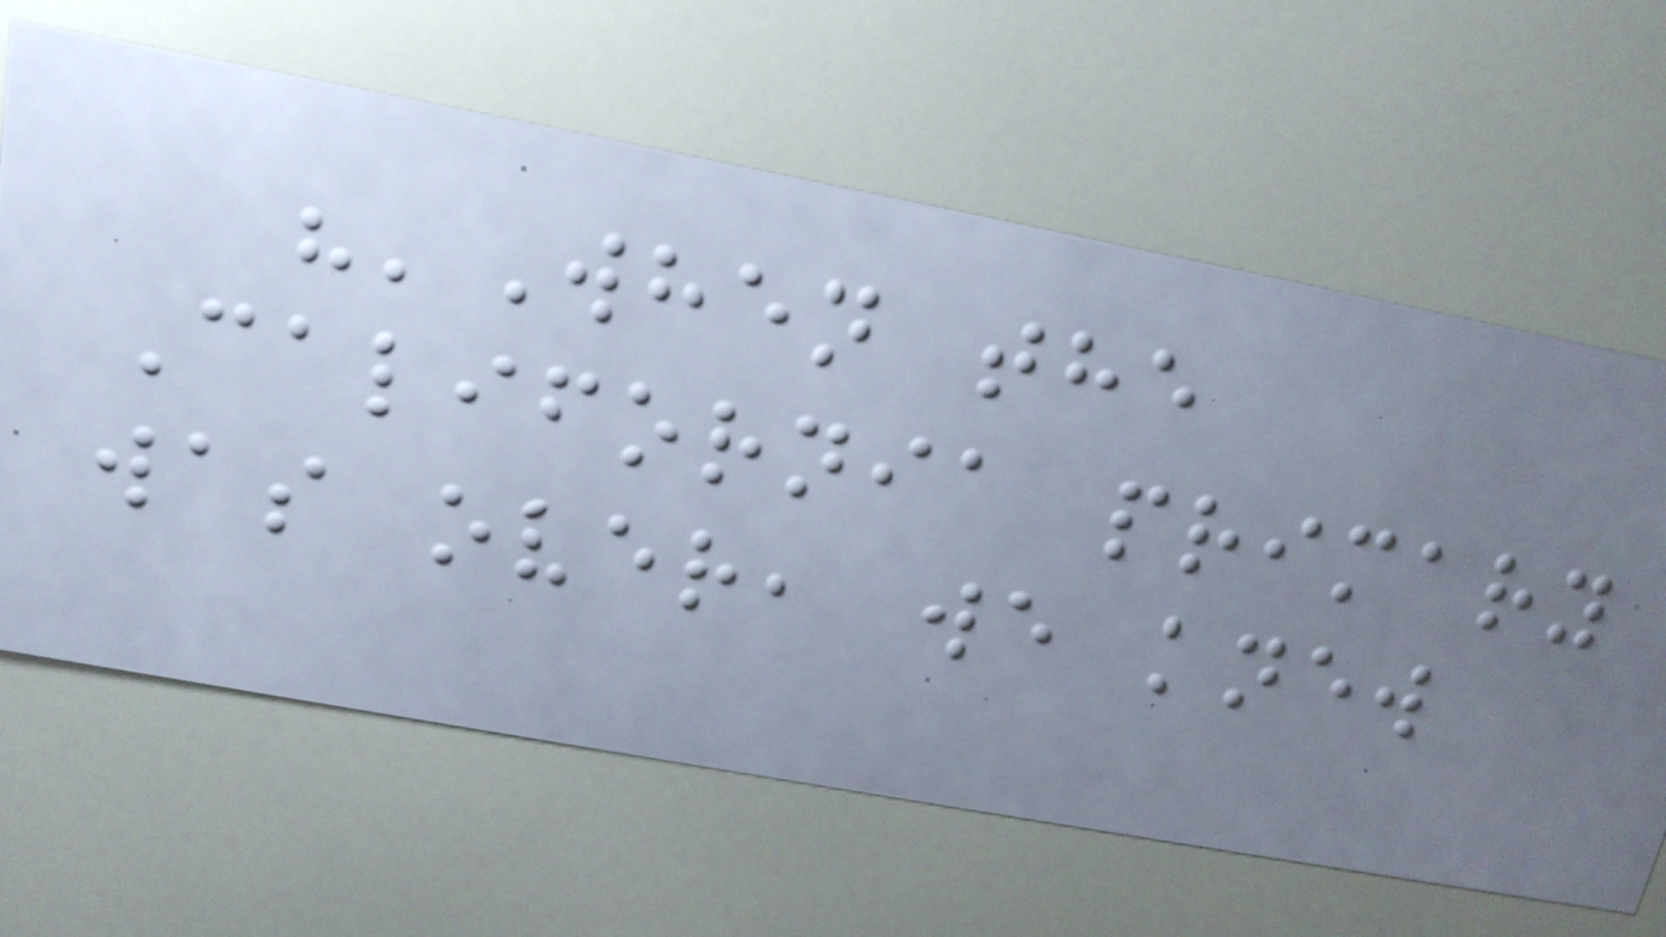"'When the
California primary
was over, we knew
